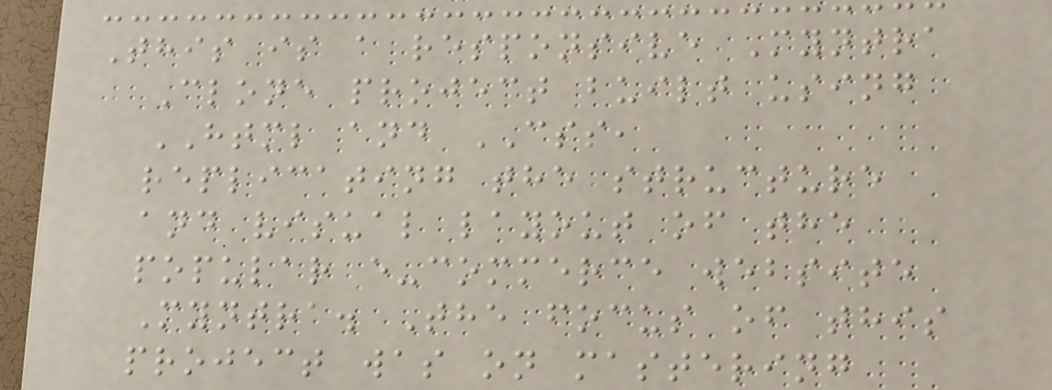This is a responsive Myntra
Clone project built using
HTML and CSS,
replicating the structure
and visual layout of the
popular e-commerce website
Myntra. The focus of this
project was on mastering
